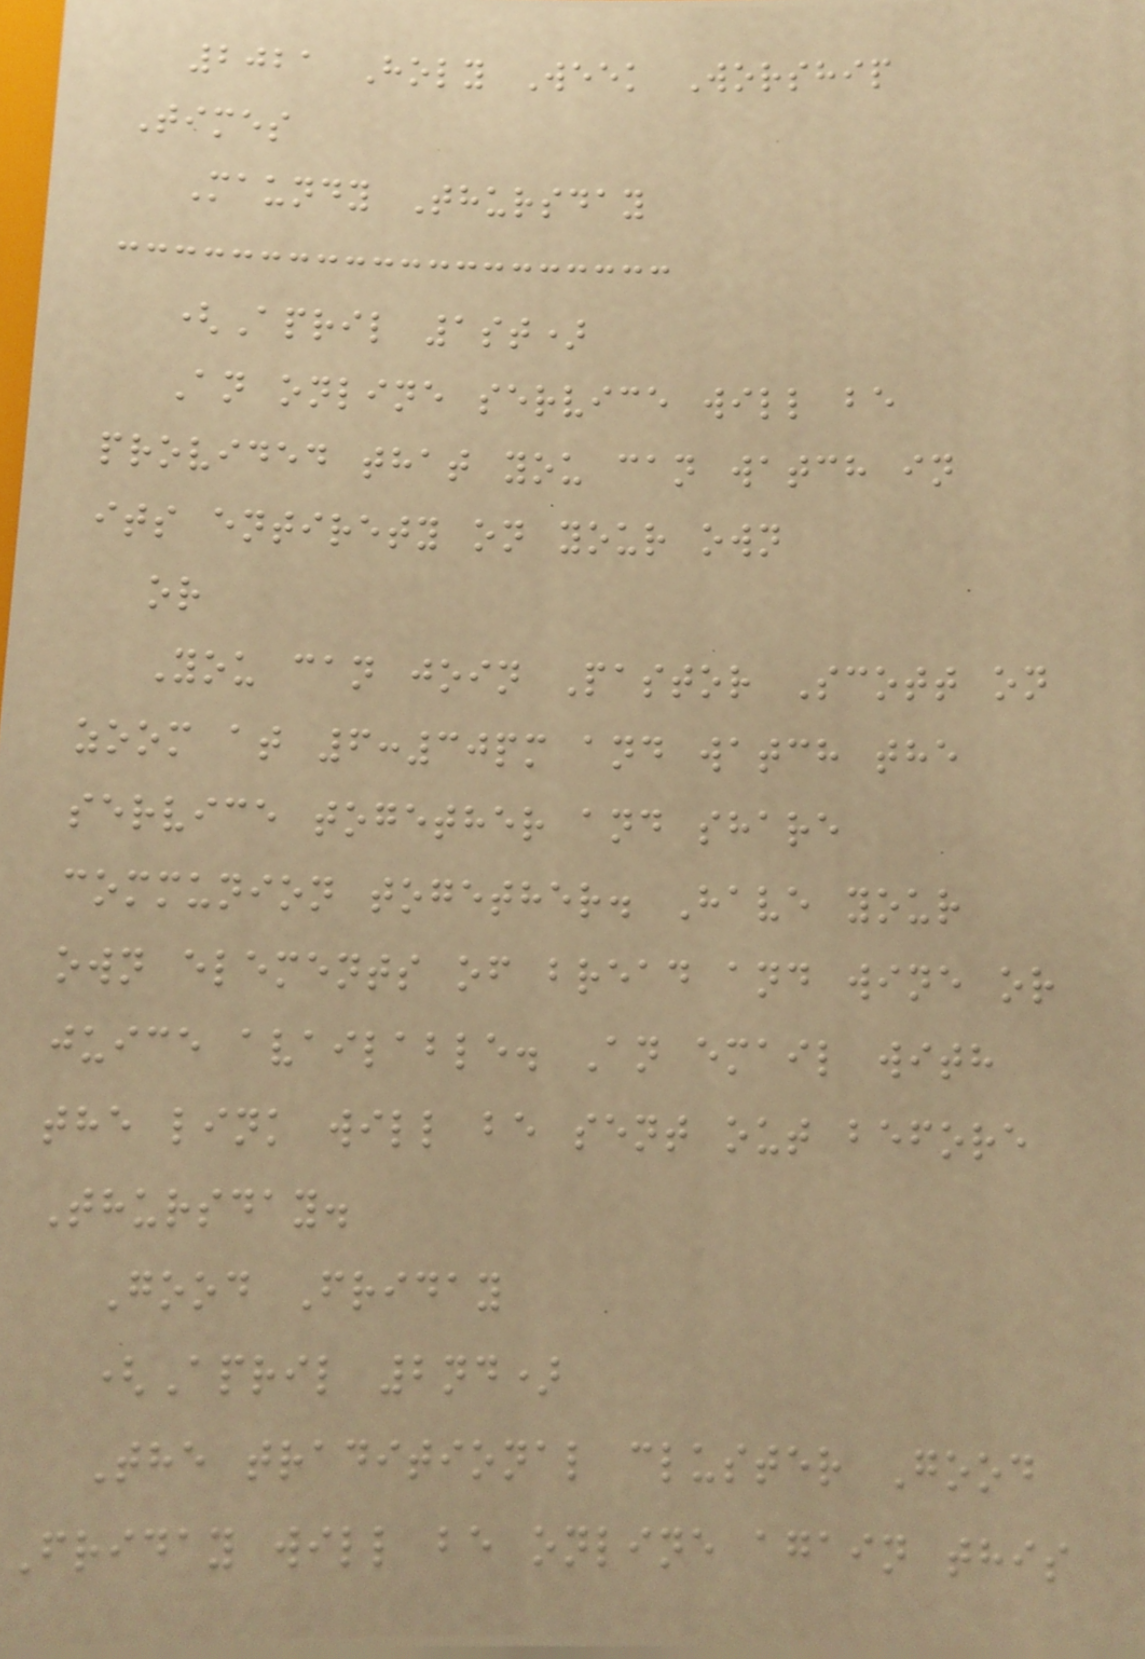2021 Holy Week Worship
Times
Maundy Thursday
(April 1st)
An online service will be
provided that you can watch in
its entirety on your own
or
You can join Pastor Scott on
zoom at 6:30pm and watch the
service together and share
communion together. Have your
own elements of bread and wine or
juice available. An email with
the link will be sent out before
Thursday.
Good Friday
(April 2nd)
The traditional cluster Good
Friday will be online again this
